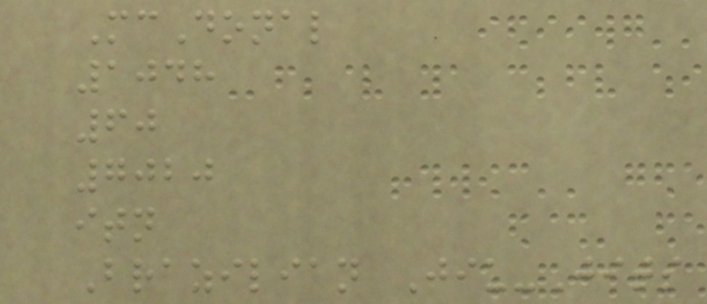McDonal
1048
60
7020
itn
Brazilian Jiu-Jits
